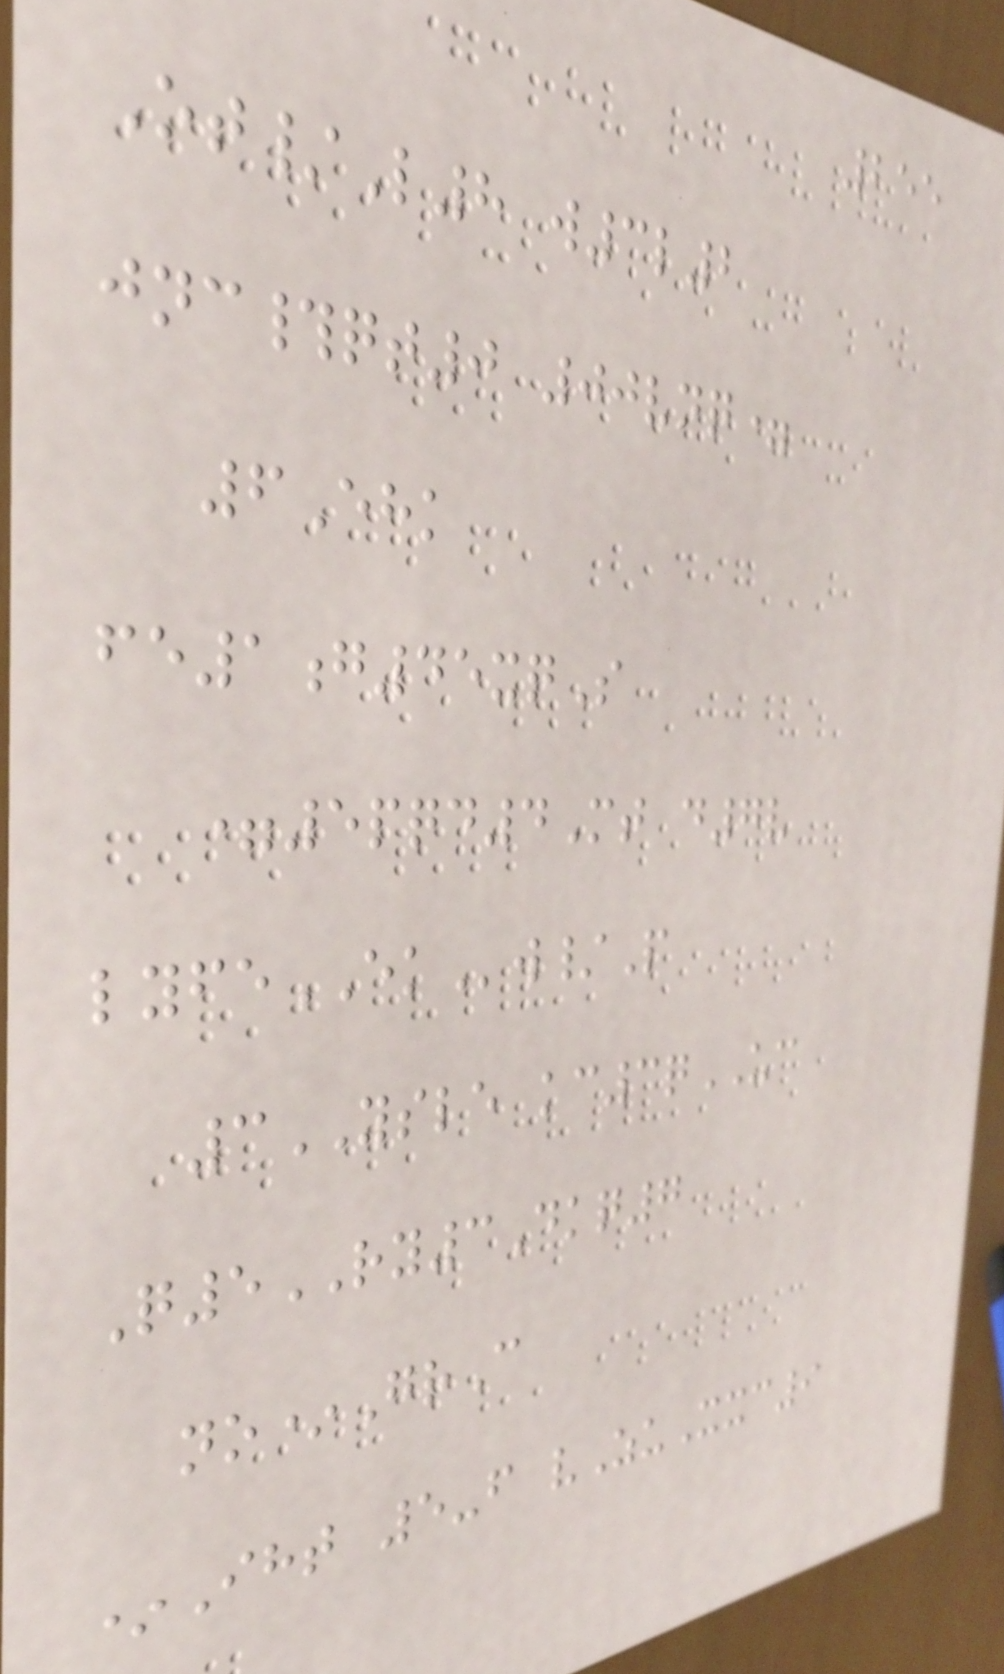255
Ot/L8 w3l2
jnc#qt0 00vnq=
6Ehk
fe1g45xqS
=5pqd4Mt d7v
lyfeEKw/P
3YSLE kc3qUC
Q5RY3Dkq7
no*GrC
*Iht 5-f vZuXxc9
